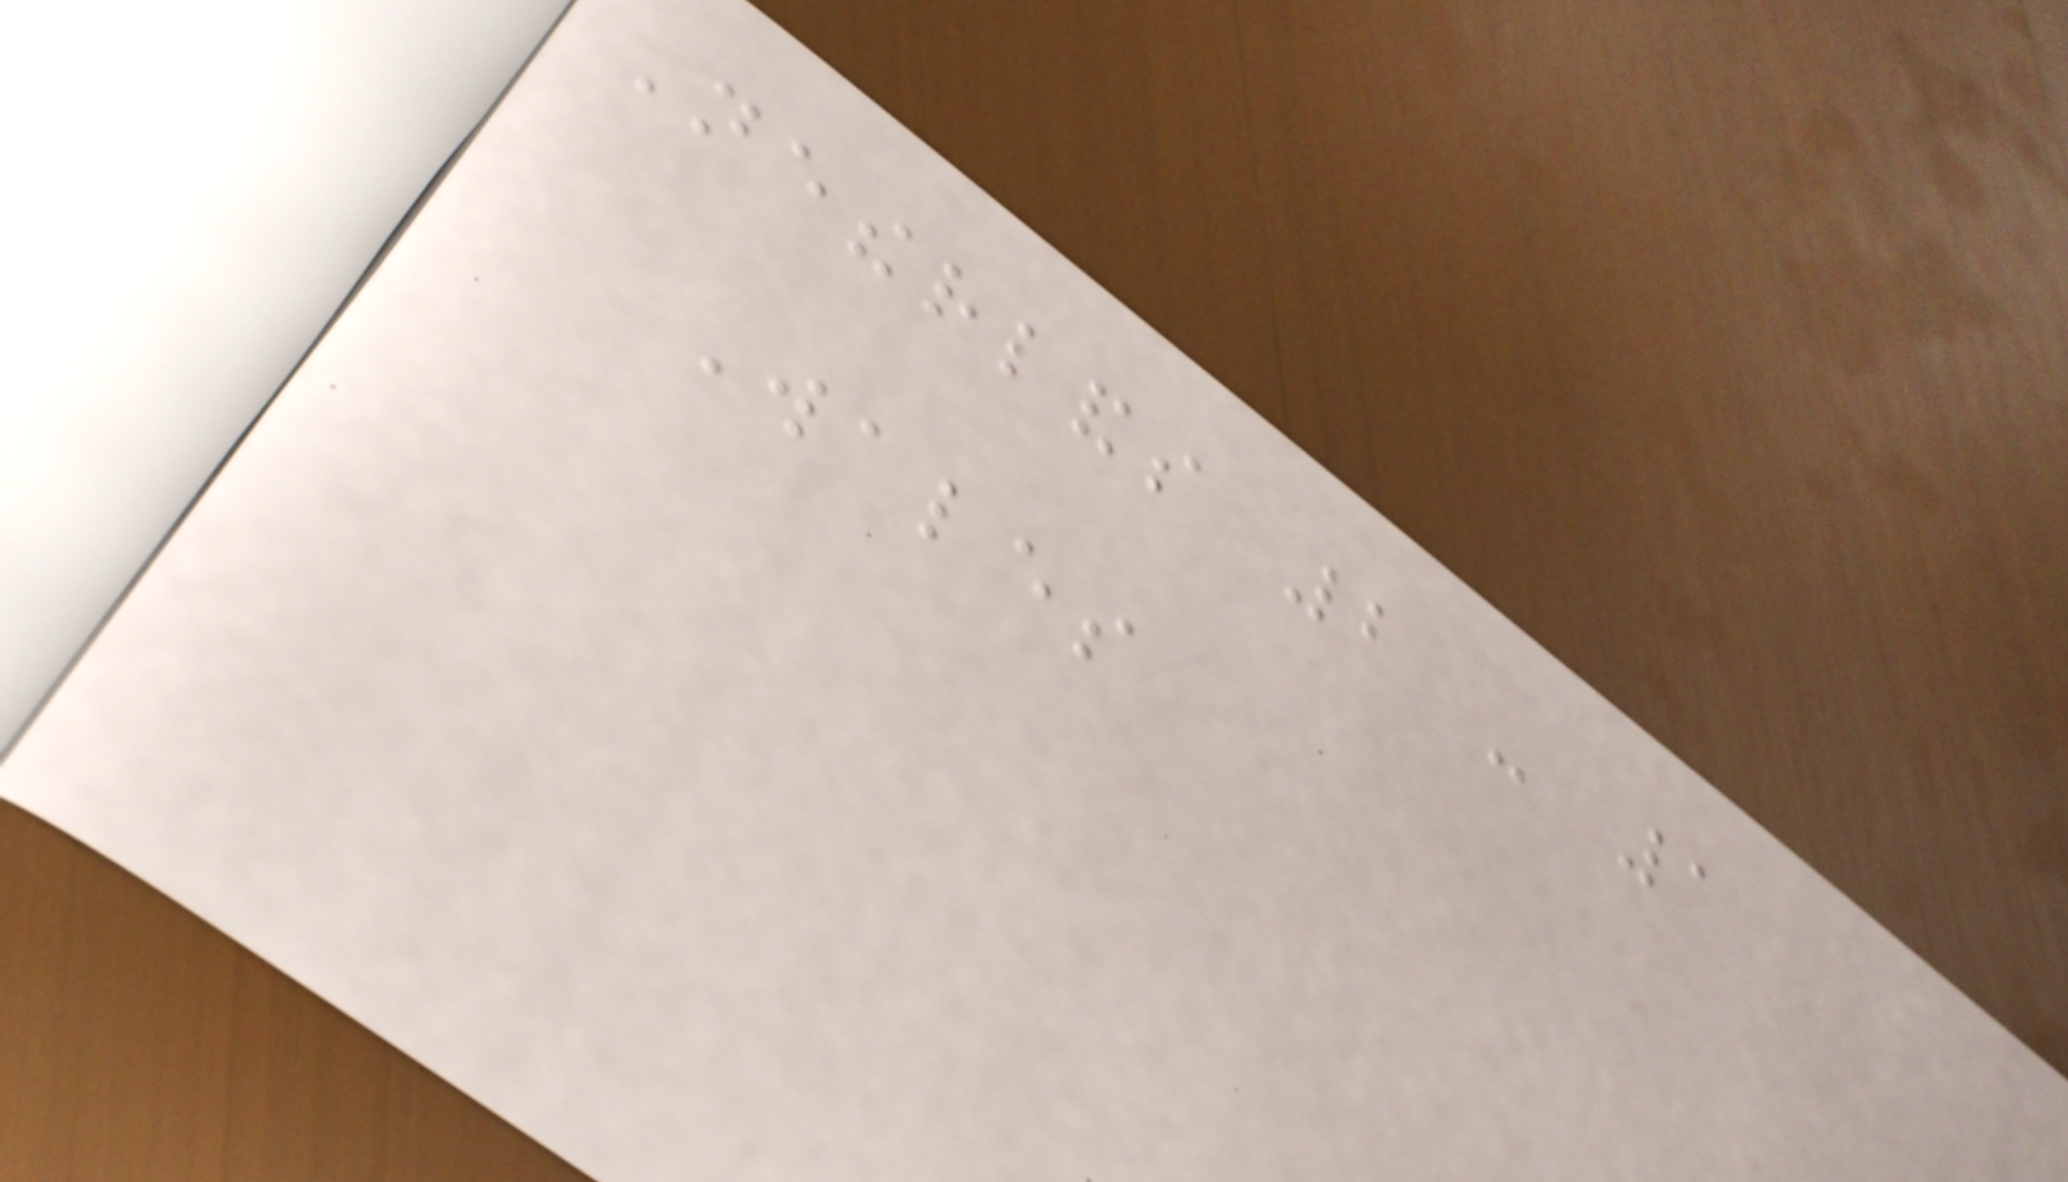Netherlands 2 - 1
Wales
